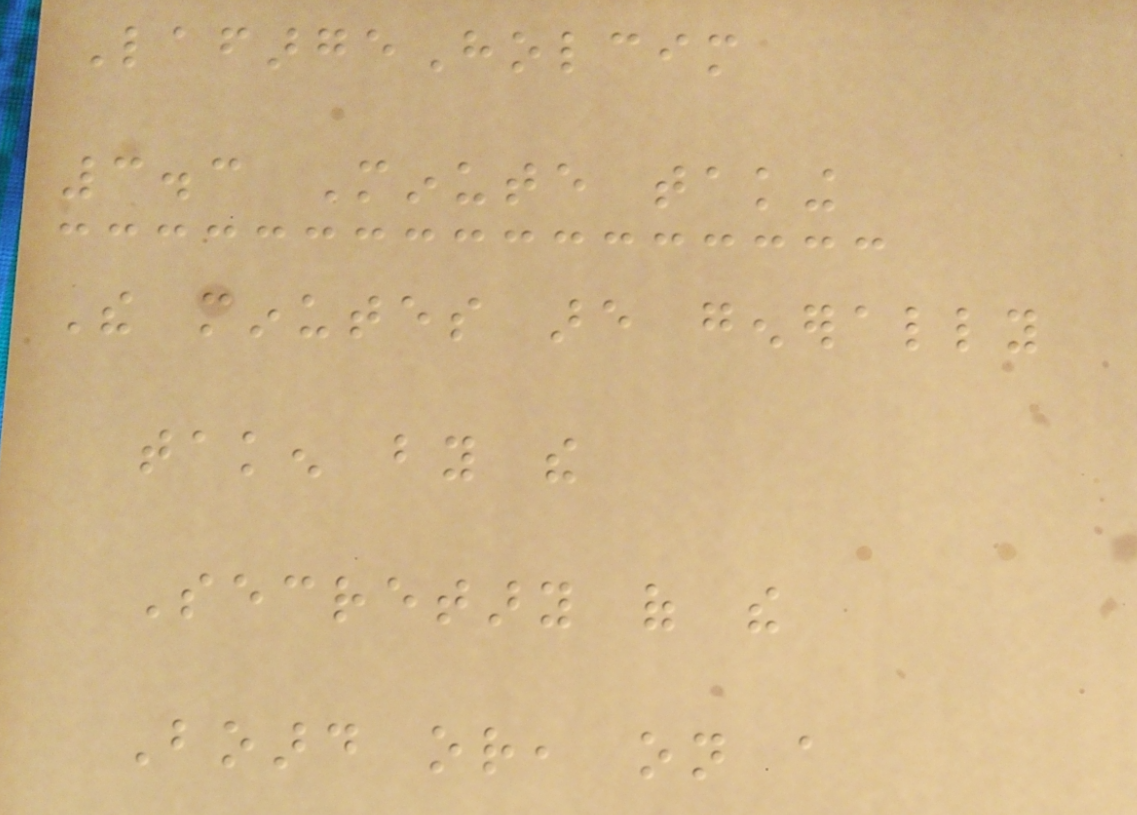LafargeHolcim
3.3 Minute taking
The minutes are generally
taken by the
Secretary of the
Board or, on a
